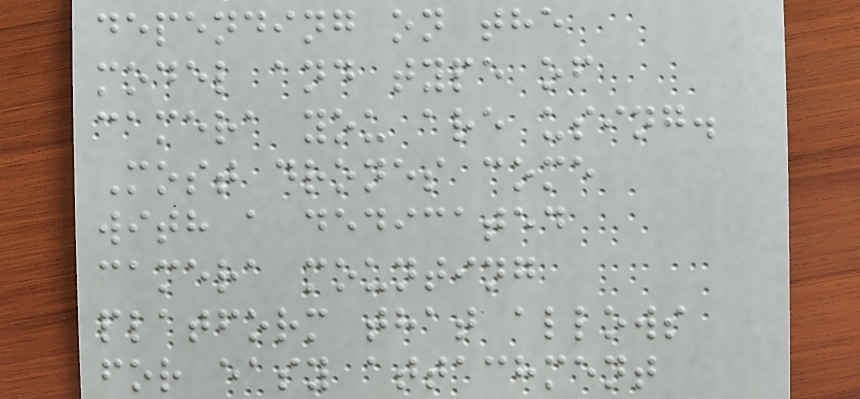depending on the
model and type of
camera you are using.
Most drones come
with a dedicated
camera mounting
platform that allows
for easy attachment
